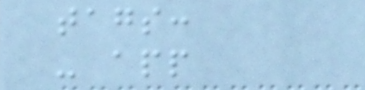tags:
- app
